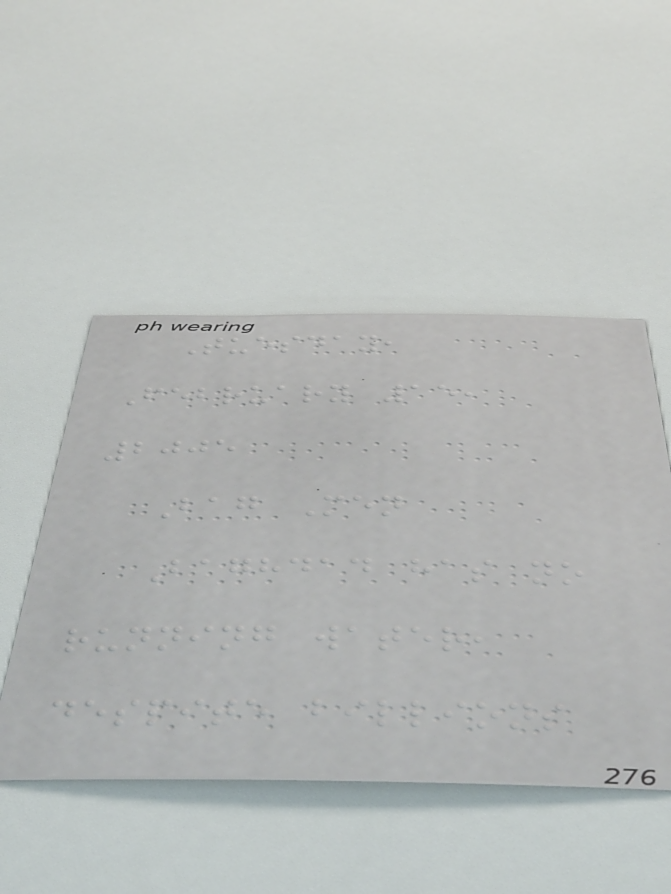Tuesday,
February 15,
2005
Bag Men
Baghdad has no
running water,
despite billions
